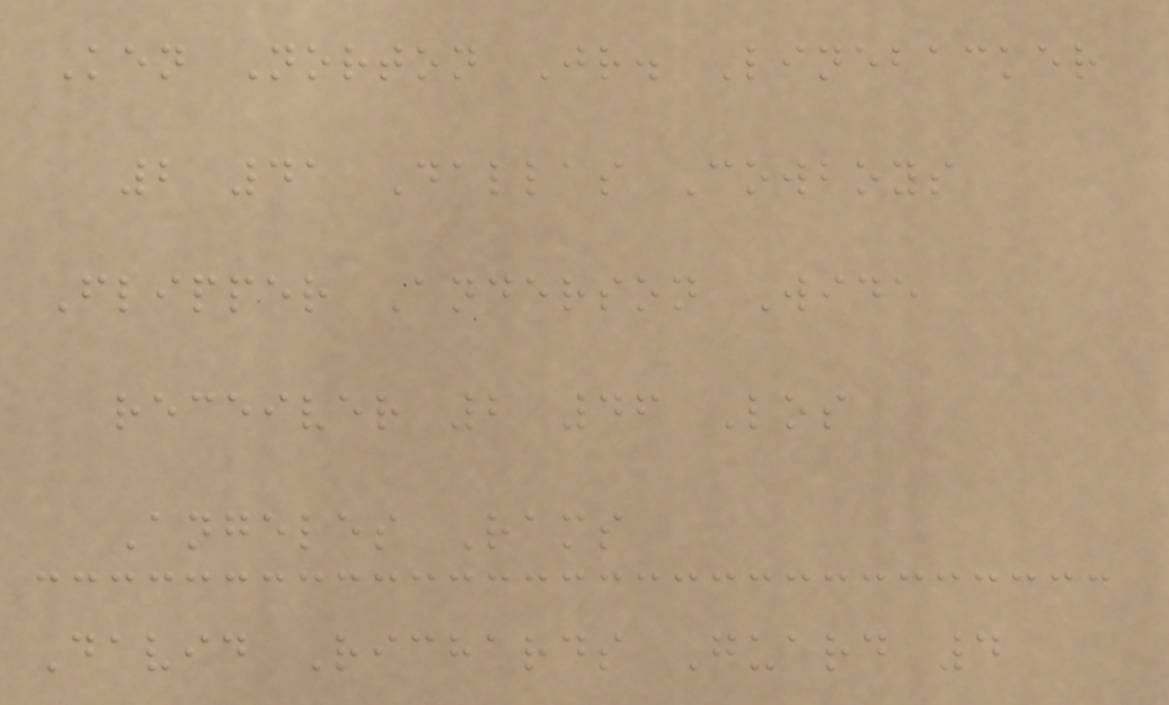Ken Norton Jr. Linebacker
2 41 Dallas Cowboys
Flipper Anderson Wide
receiver 2 46 Los
Angeles Rams
David Richards Guard 4
